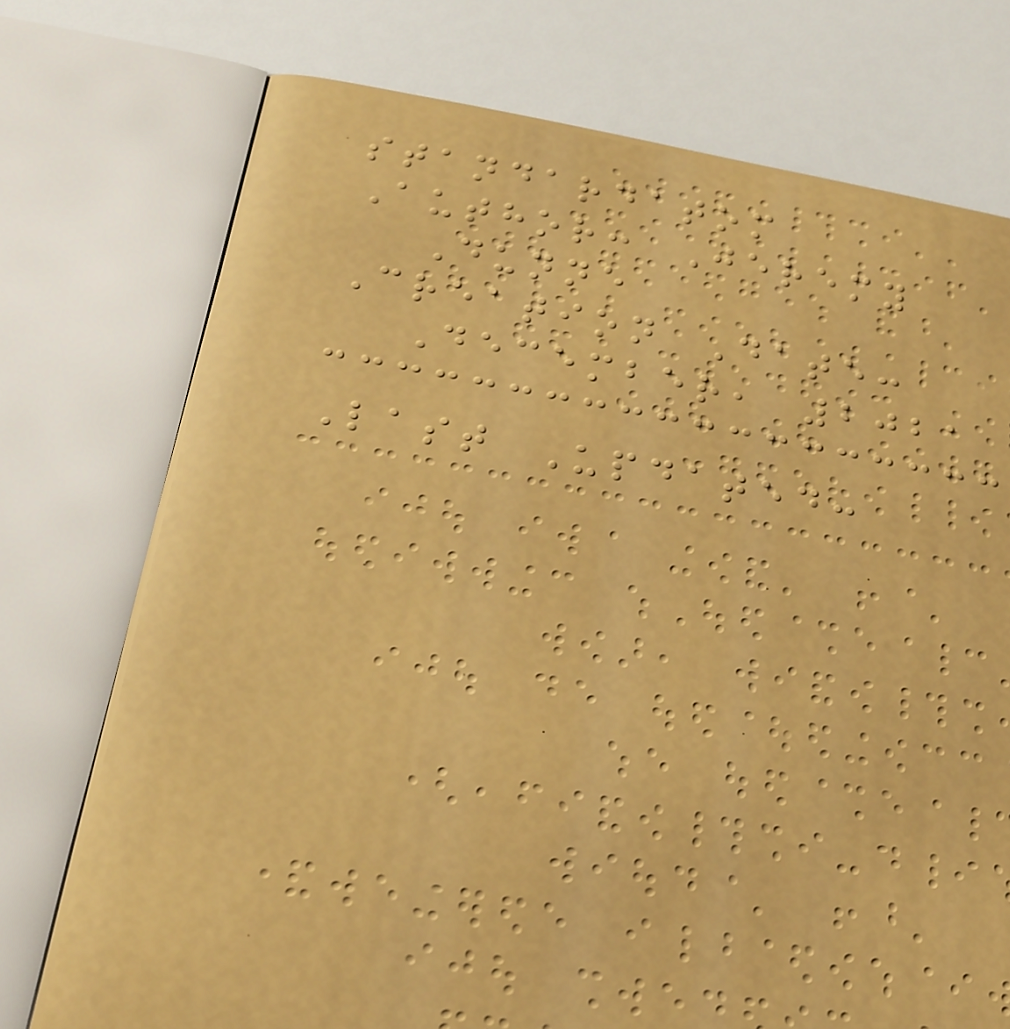standardatom
Author: Jeremy
Dunne
Creation Date:
December, 2021
Last Updated:
